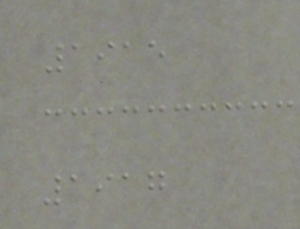1915
1917
